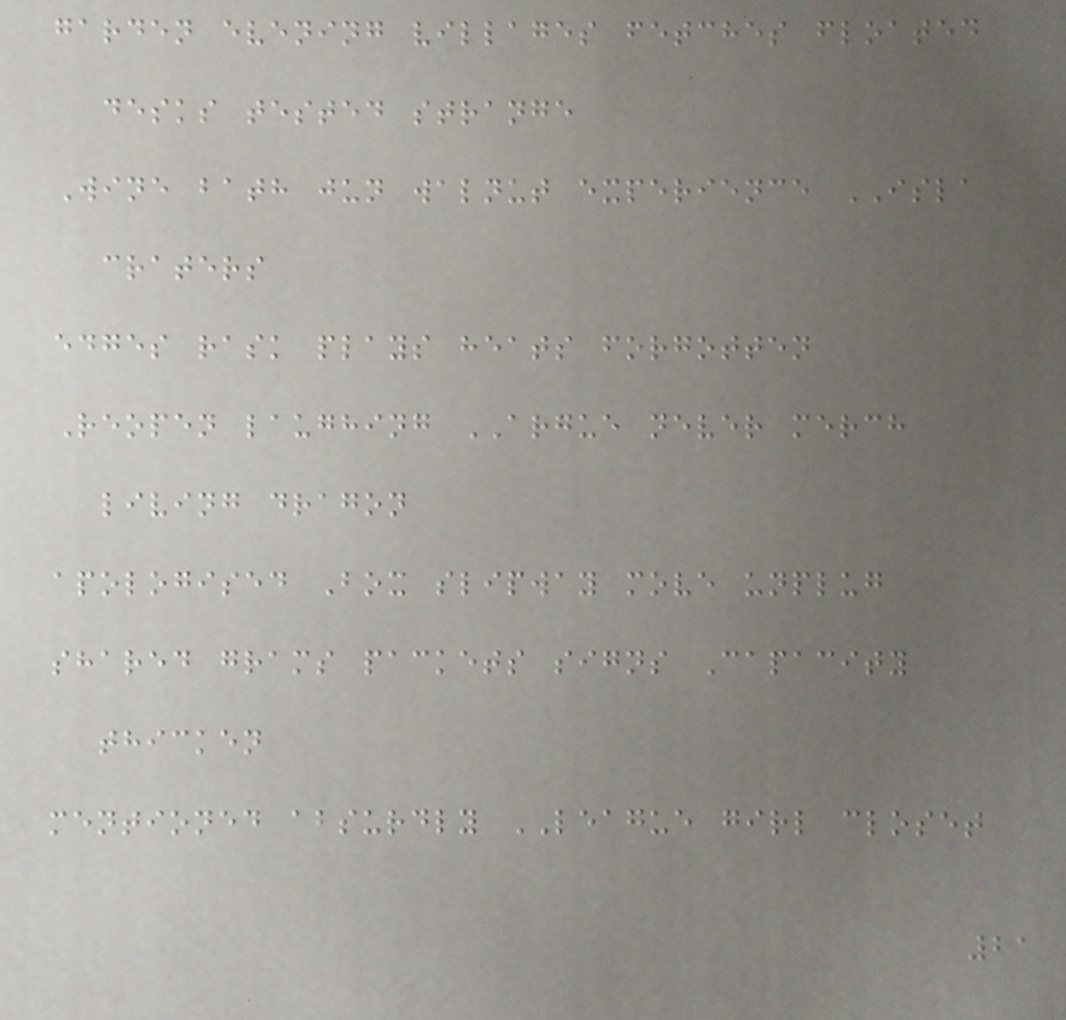garden evening villages fetches floated
desks tested strange
Wine bath jun walnut experience ISLA
craters
edges rask plays heats forgotten
Reopen laughing ARGUE never merch
living dragon
apologised Box slipway move unplug
shared grams packets signs Capacity
thicken
mentioned absurdly LEAGUE girl closet
21
